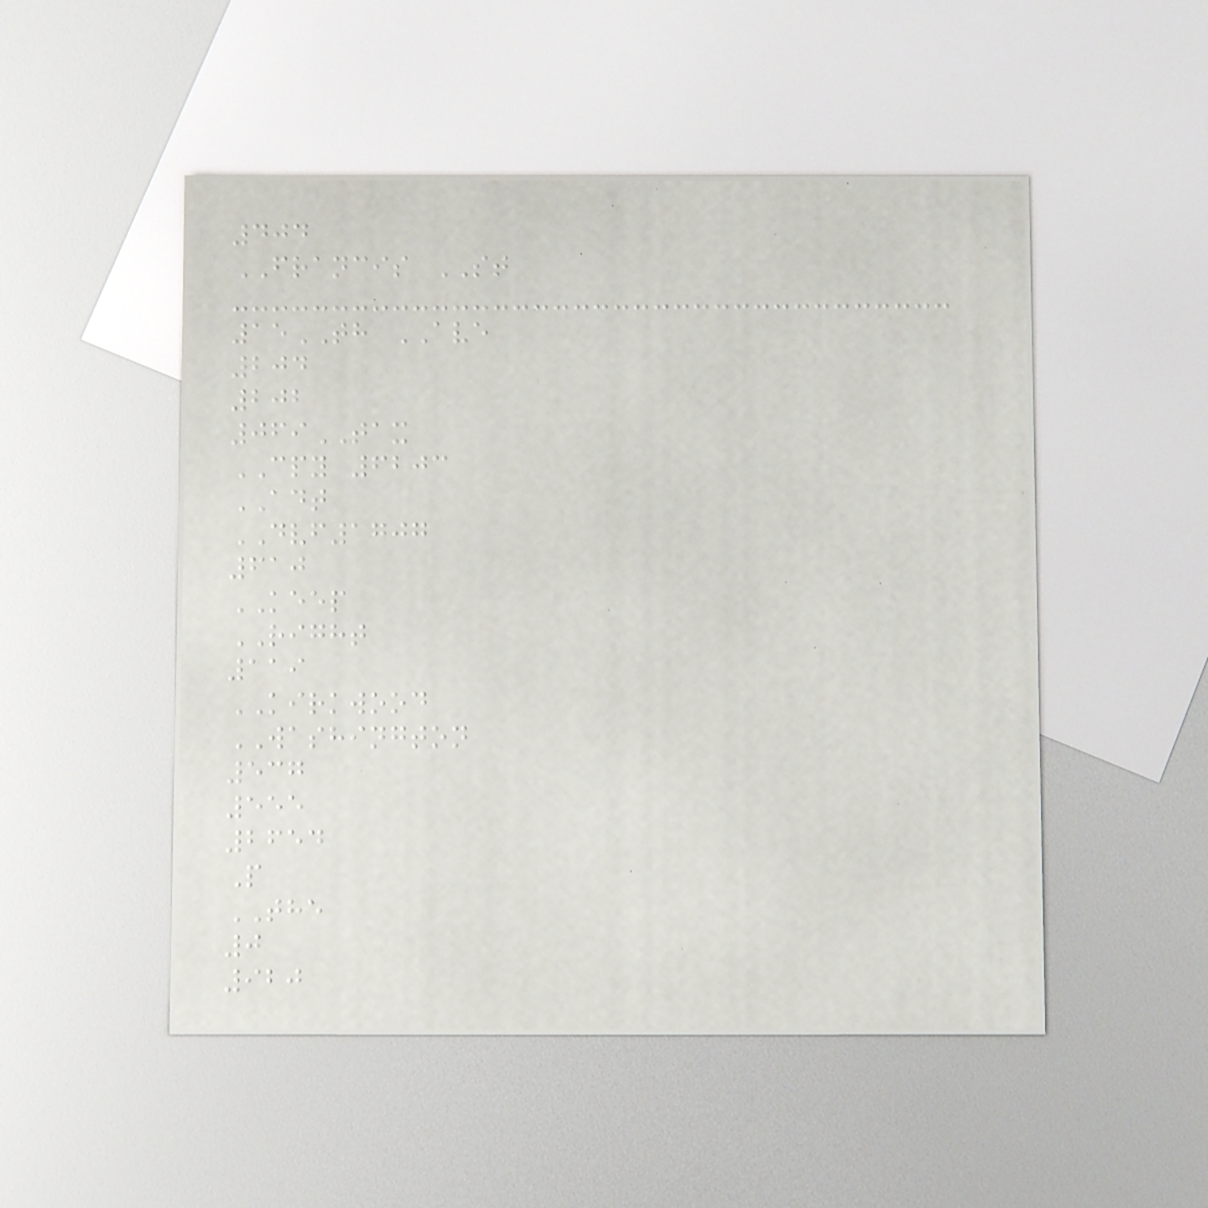404
FRANCIS ST
15TH AVE
204
202
069TAX
CPY 6203
ADT
DVF1707
610
KEEP
RIGHT
119
KIRKWOOD
WASHINGTON
537
555
2654
P
THE
0
920
